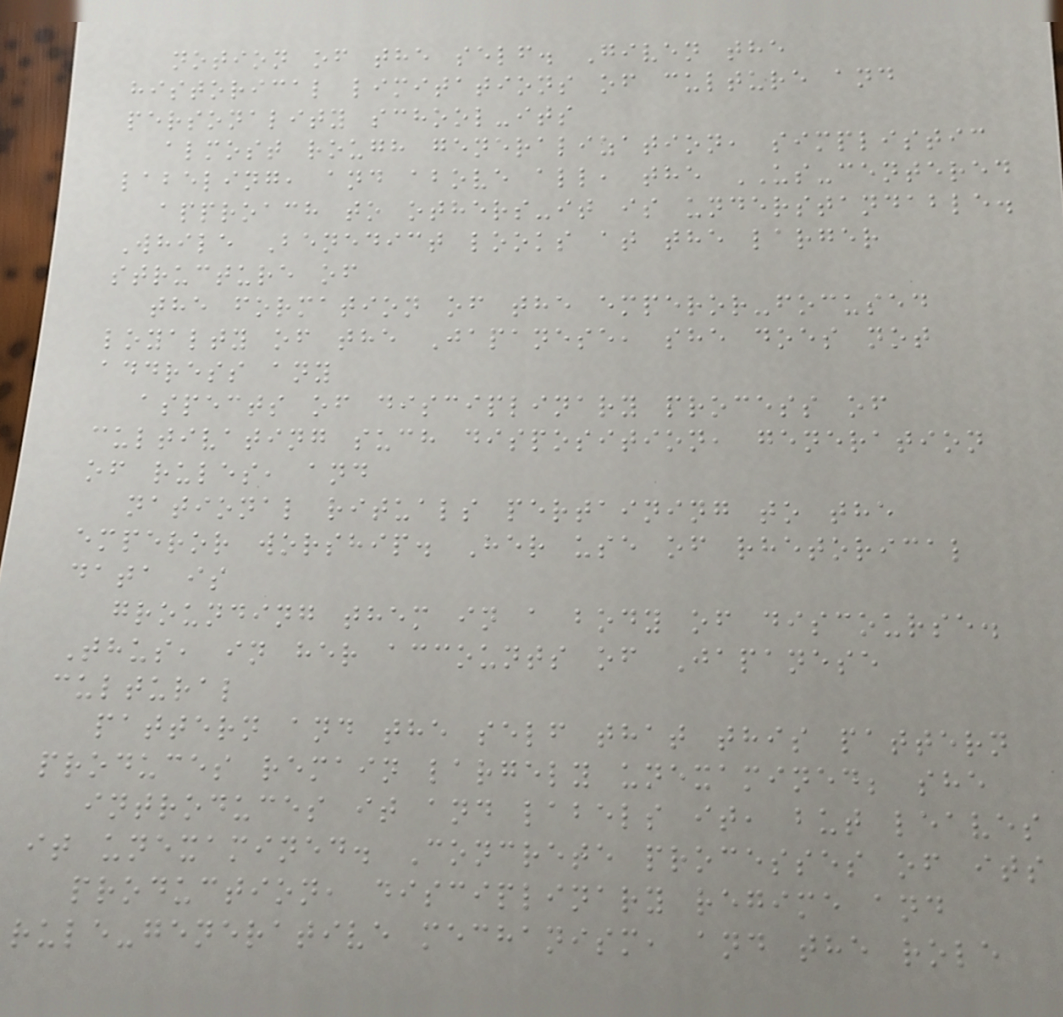notion of the self. Given the
historical limitations of culture and
personality school-its
almost rough generalization, simplistic
labeling, and above all, the US-centered
approach to others-it is understandable.
While Benedict looks at the larger
structure of
the formation of the emperor-focused
loyalty of the Japanese, she does not
address any
aspects of disciplinary process of
cultivating such disposition, generation
of rules, and
national rituals pertaining to the
emperor worship. Her use of rhetorical
data is
grounding them in a body of discourse.
Thus, in her accounts of Japanese
cultural
pattern and the self that this pattern
produces remain largely unexamined; she
introduces it and labels it, but leaves
it unexamined. Concrete processes of its
production, disciplinary regime and
rule-generative mechanism, and the role
